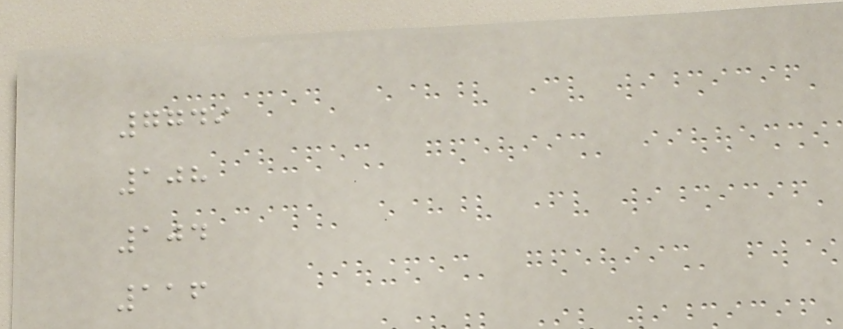7749
108
104
116
